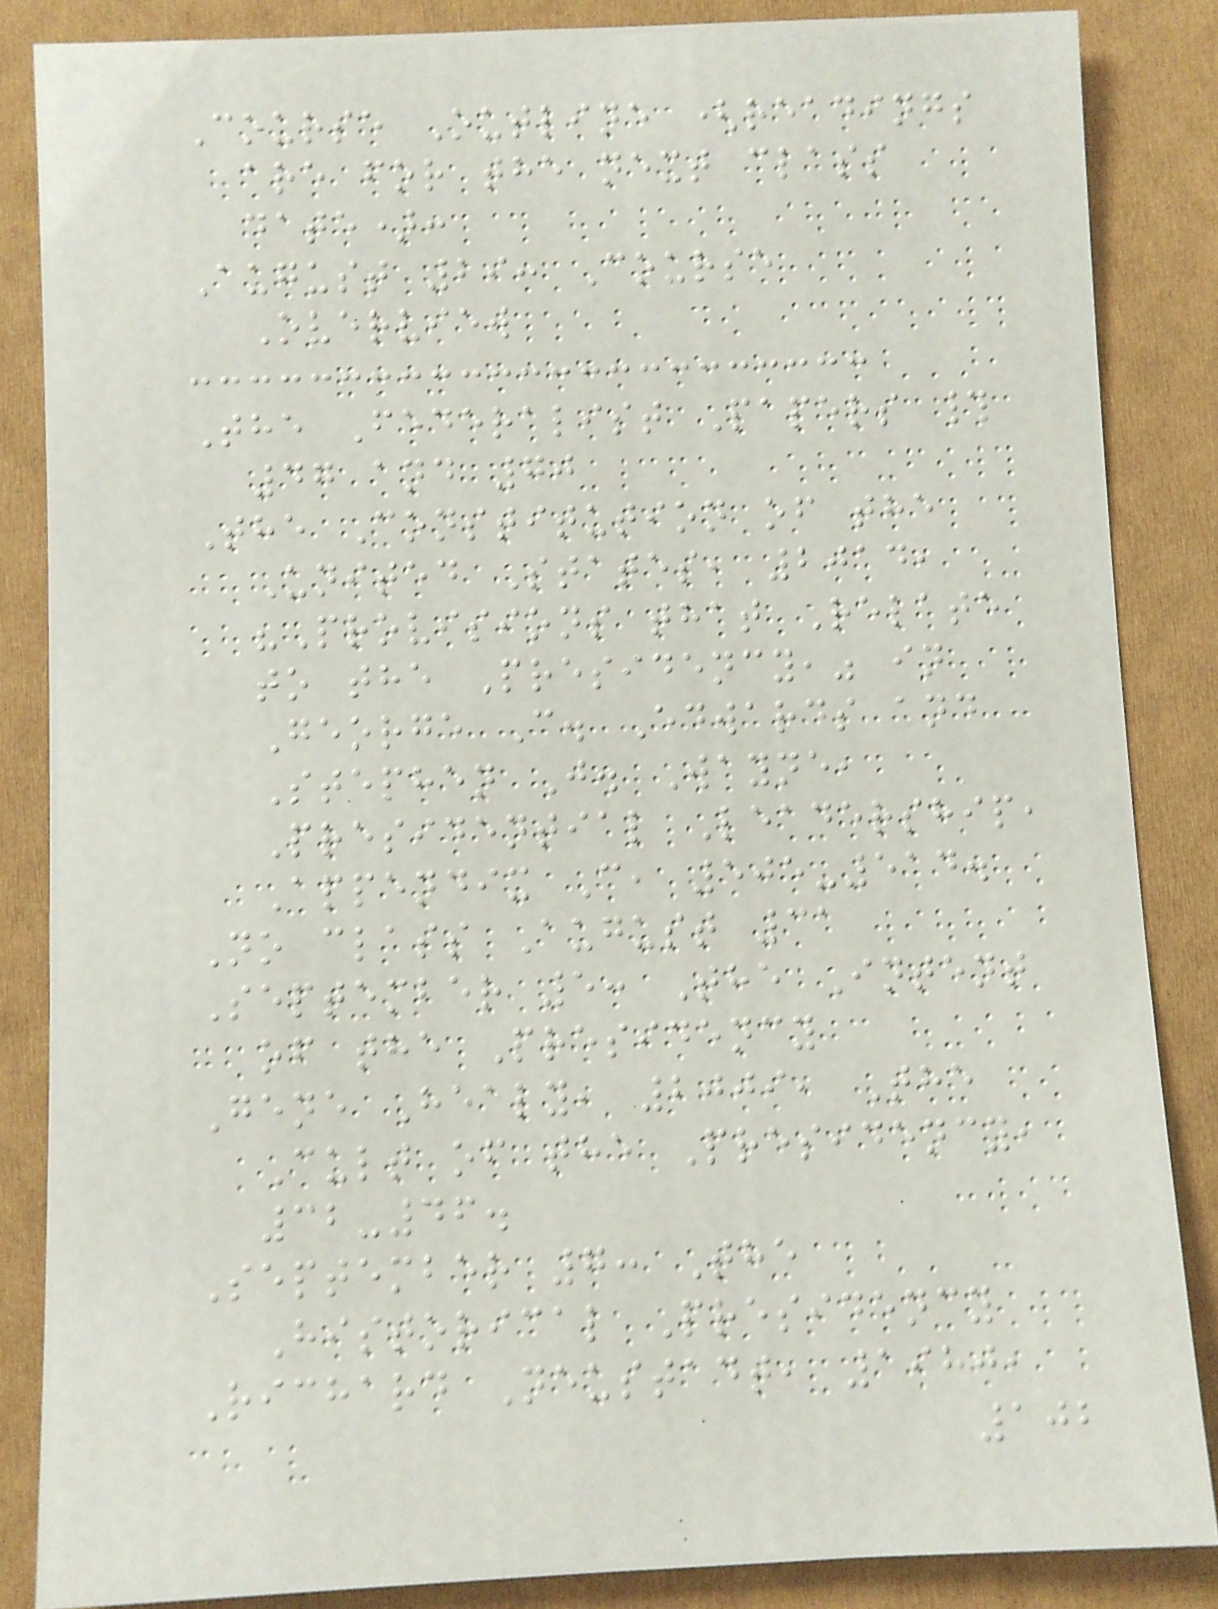Course Outline (readings
are for the next class
date):
August 29: Course
Overview
The Federalist Papers #
47 and 70
The Constitution of the
United States, 2014,
"Provisions that Relate
to the Presidency," in
George C. Edwards and
Stephen J. Wayne,
Presidential Leadership,
Appendix C, 505-514.
No class August 31
September 5: The Intent
of the Presidency
Gene Healy, 2009, The
Cult of the Presidency,
32-46.
September 7: The
Historical Presidency
Richard Neustadt, 1980,
102
